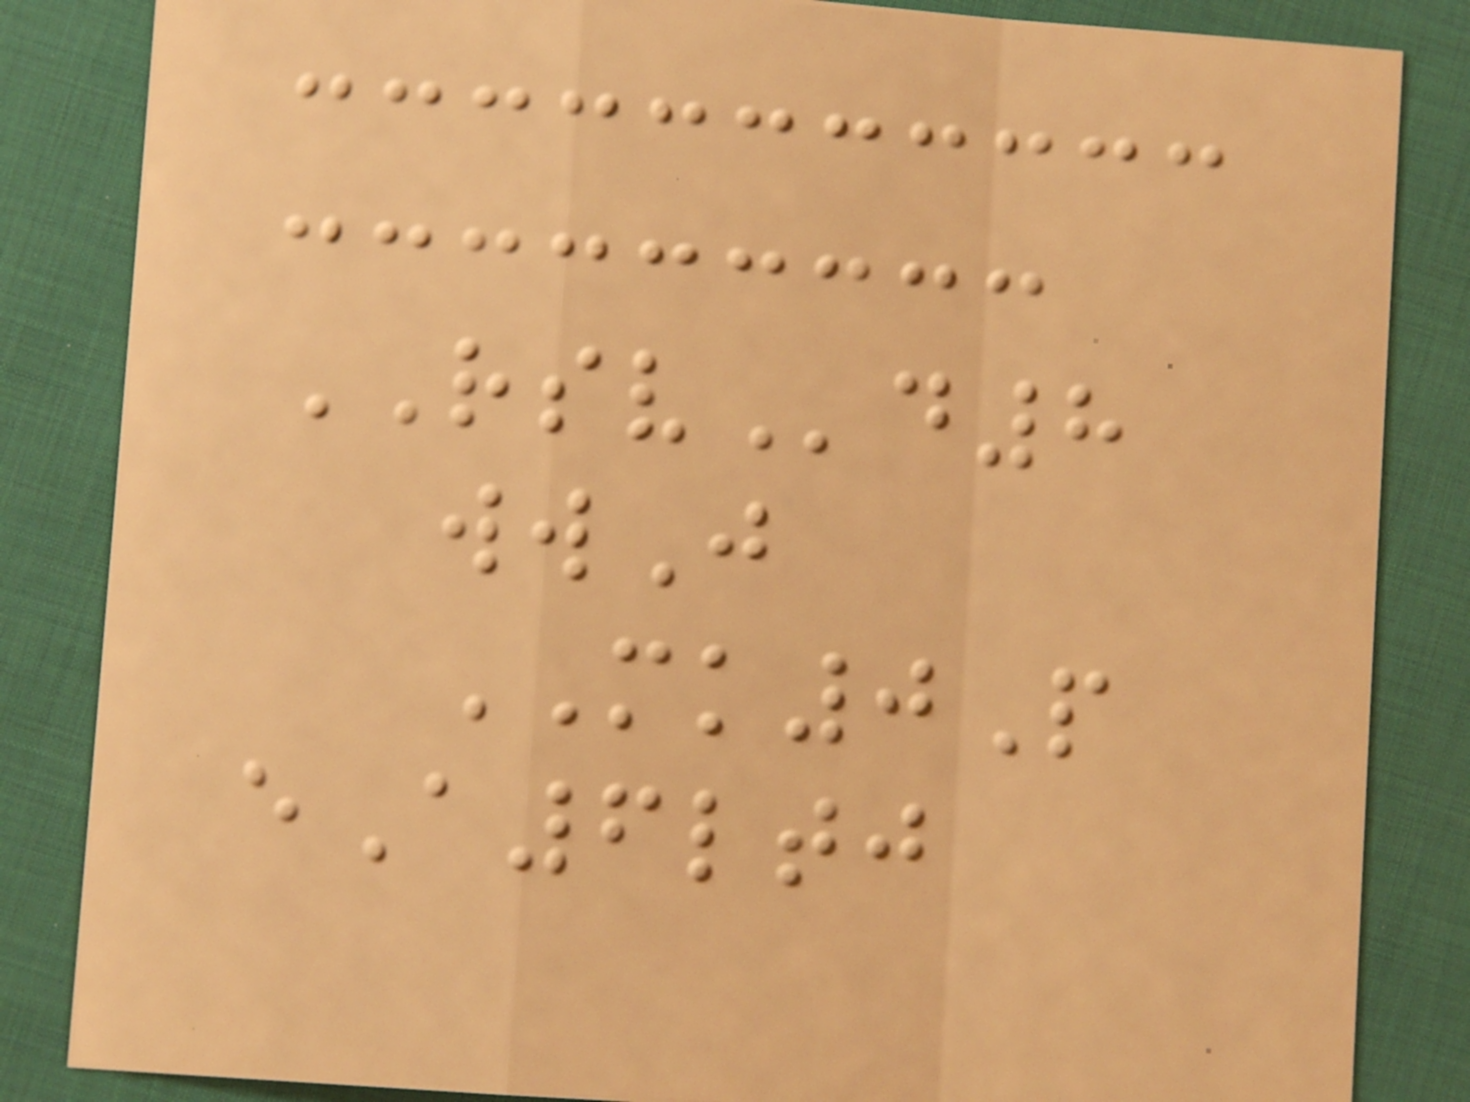RSVd8
wwJ
MK0P
eA6ltj
